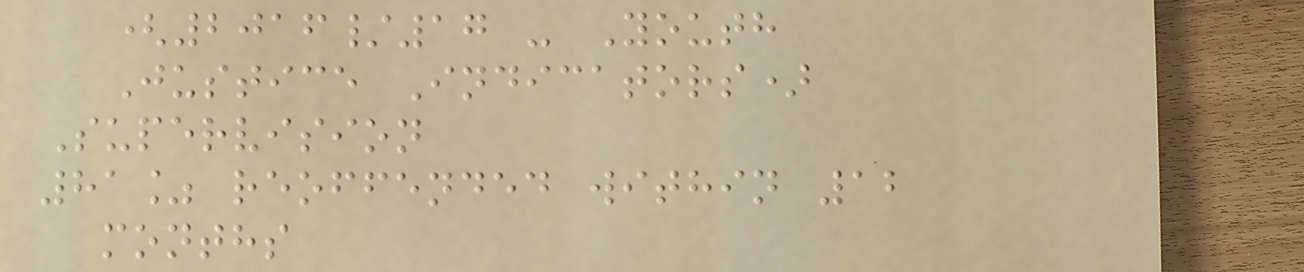(2016/17 - Youth
Justice Indicators)
Supervision
81% reoffended within 12
months
